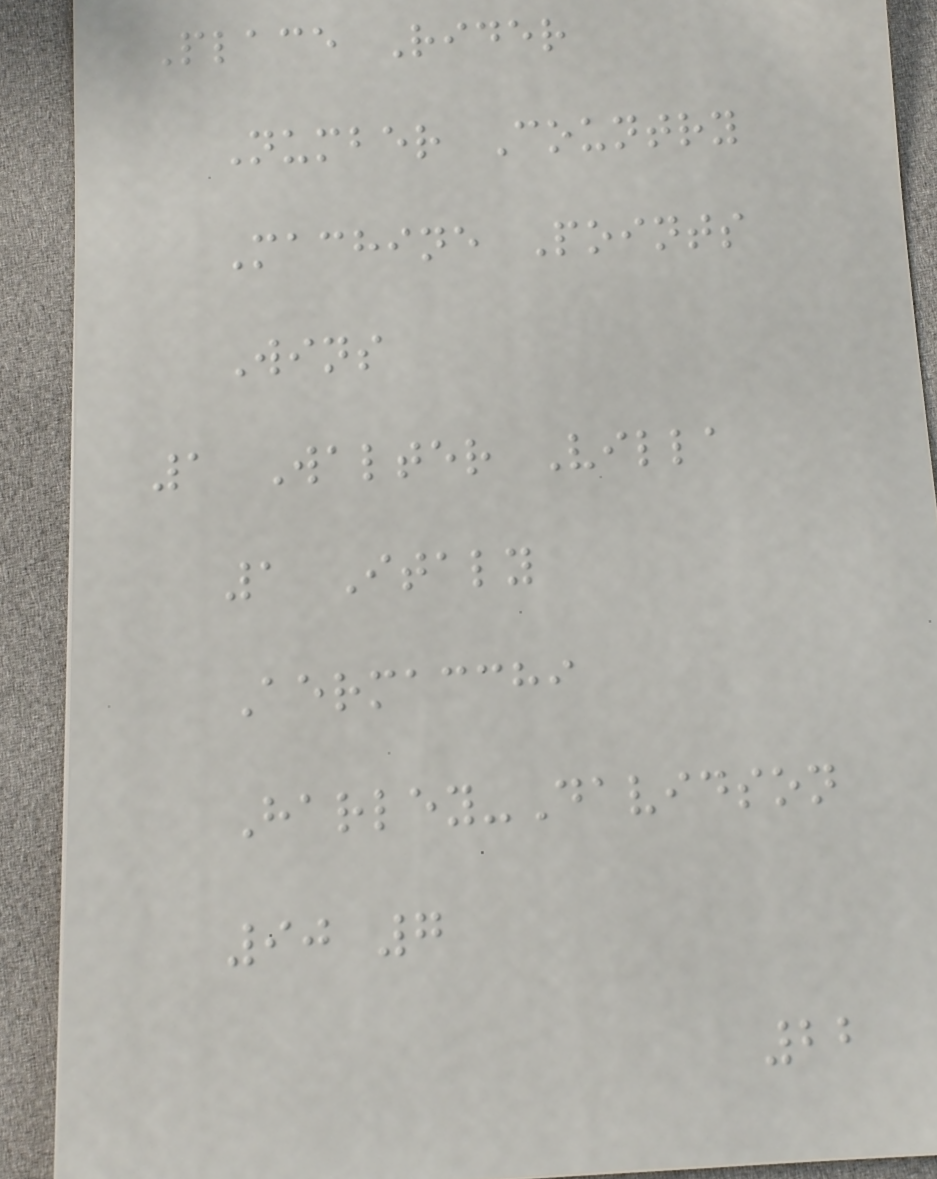Place Rider
Number Country
Machine Points
Wins
1 Walter Villa
1 Italy
Aermacchi
Harley-Davidson
90 7
22
